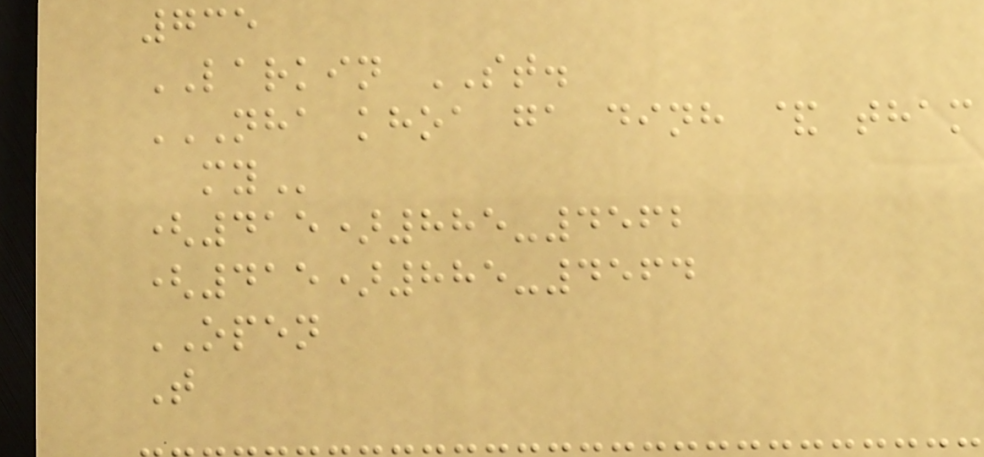735
LARKIN ST.
NHA KHOA GA DINH & THAM
MY
(415)885-4562
(415)885-4564
OPEN
T
